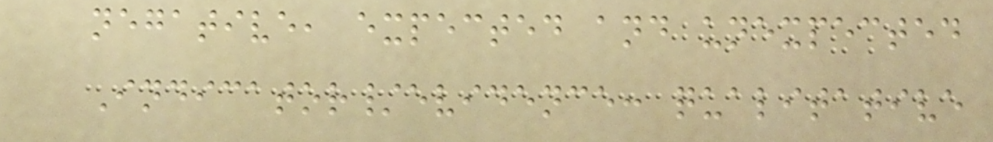negative, expected and unexpected
Indicator/evidence: qualitative
